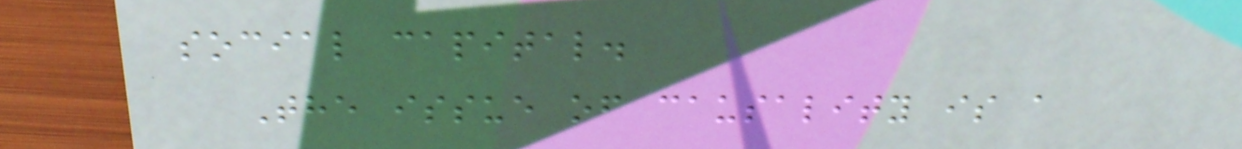social capital.
The issue of causality is a
